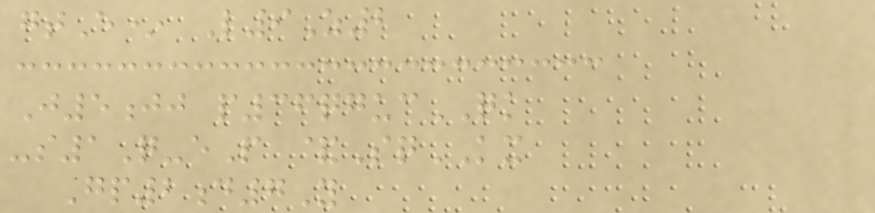gtE* L9Z2
J5jj p36qgucQK
-s1Q-eP &SqKX
Gp2d7Y
